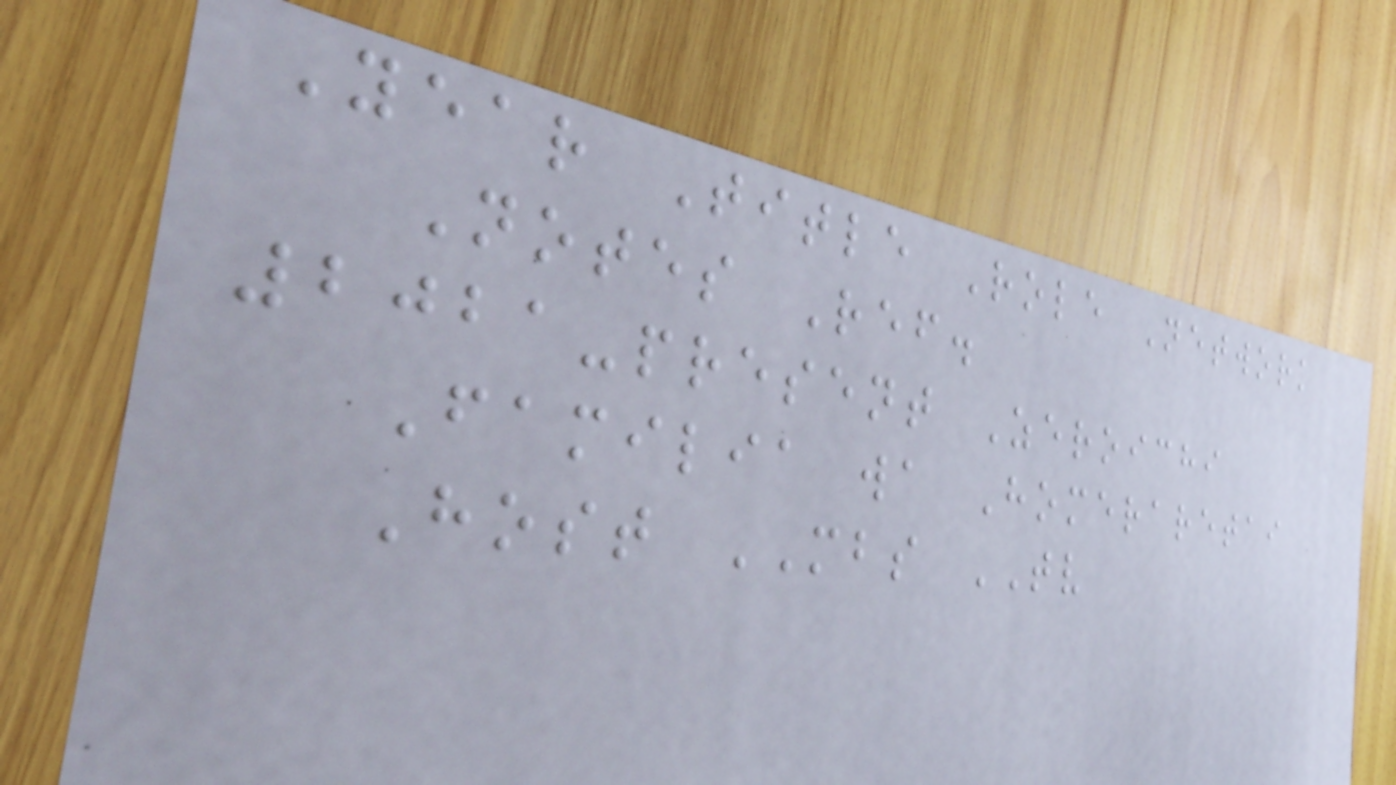Year Title Role Network
Notes Ref.
2021-present Zeroichi
Familia wa Homeraretai
Host MBS TV
